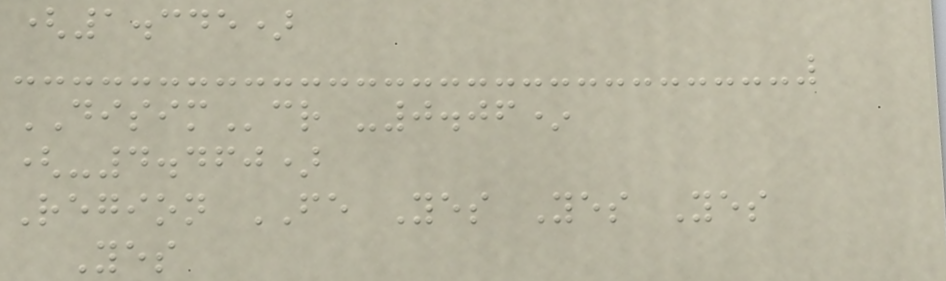(1.345)
DISIMcr -0.06*
(-4.460)
Region FE Yes Yes Yes
Yes
